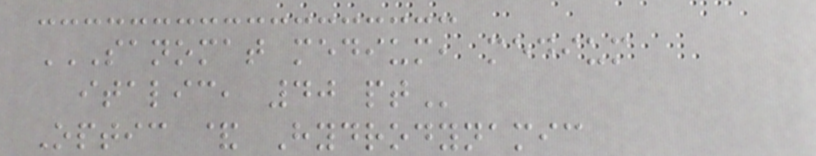SANOMAT MEDIUM, MEDIUM
ITALIC, 40 PT
Optic & Hydrodynamic
